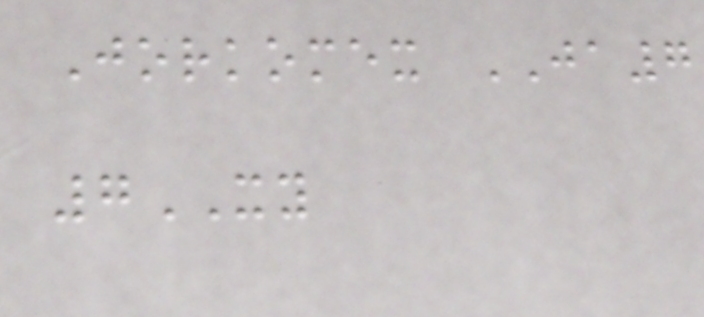Jorkomex JA7
7XY
